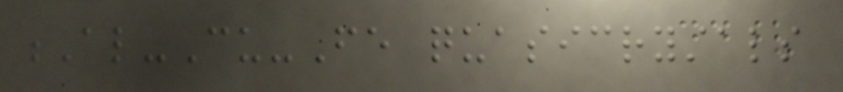Al-Cu-Fe quasicrystals
